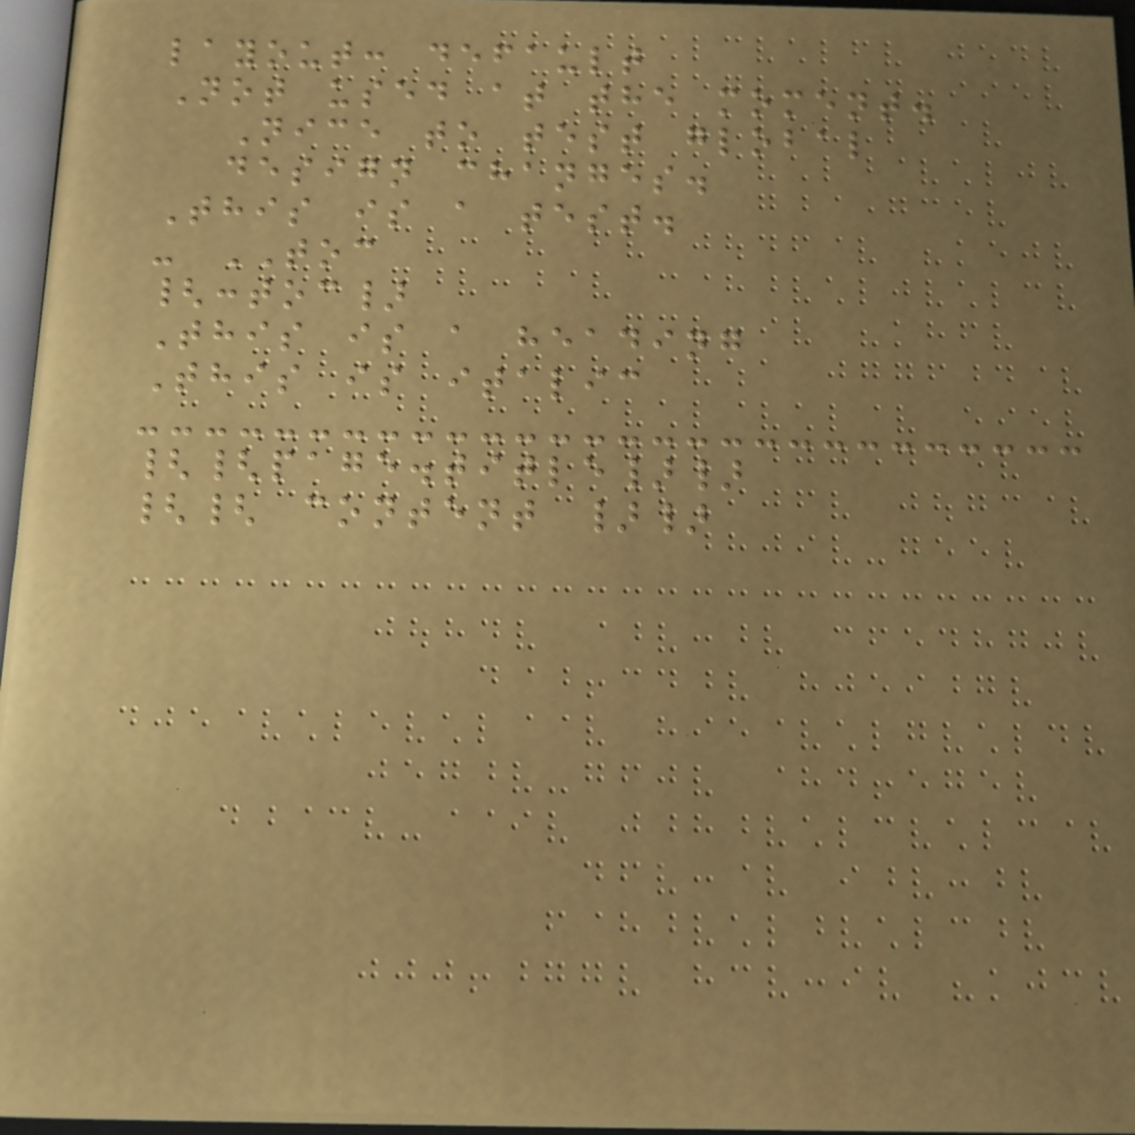layout: default
Not used at the moment.
Nice to test global
design changes.
This is a test.
- TOC
{:toc}
This is a heading
This is italic
{{page.title}}
{{ content }}
